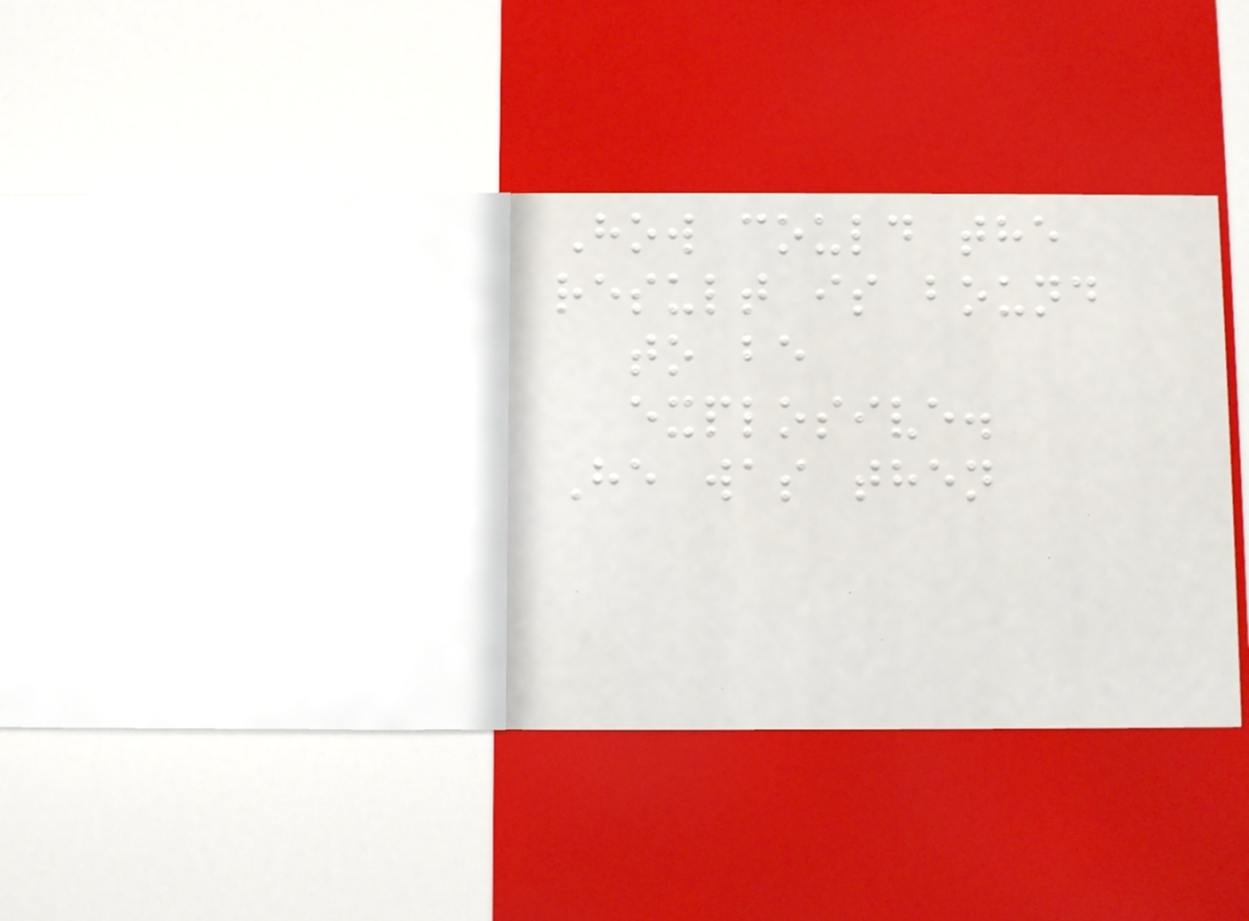How could the
result is bound
to be
explosive.
He was then
